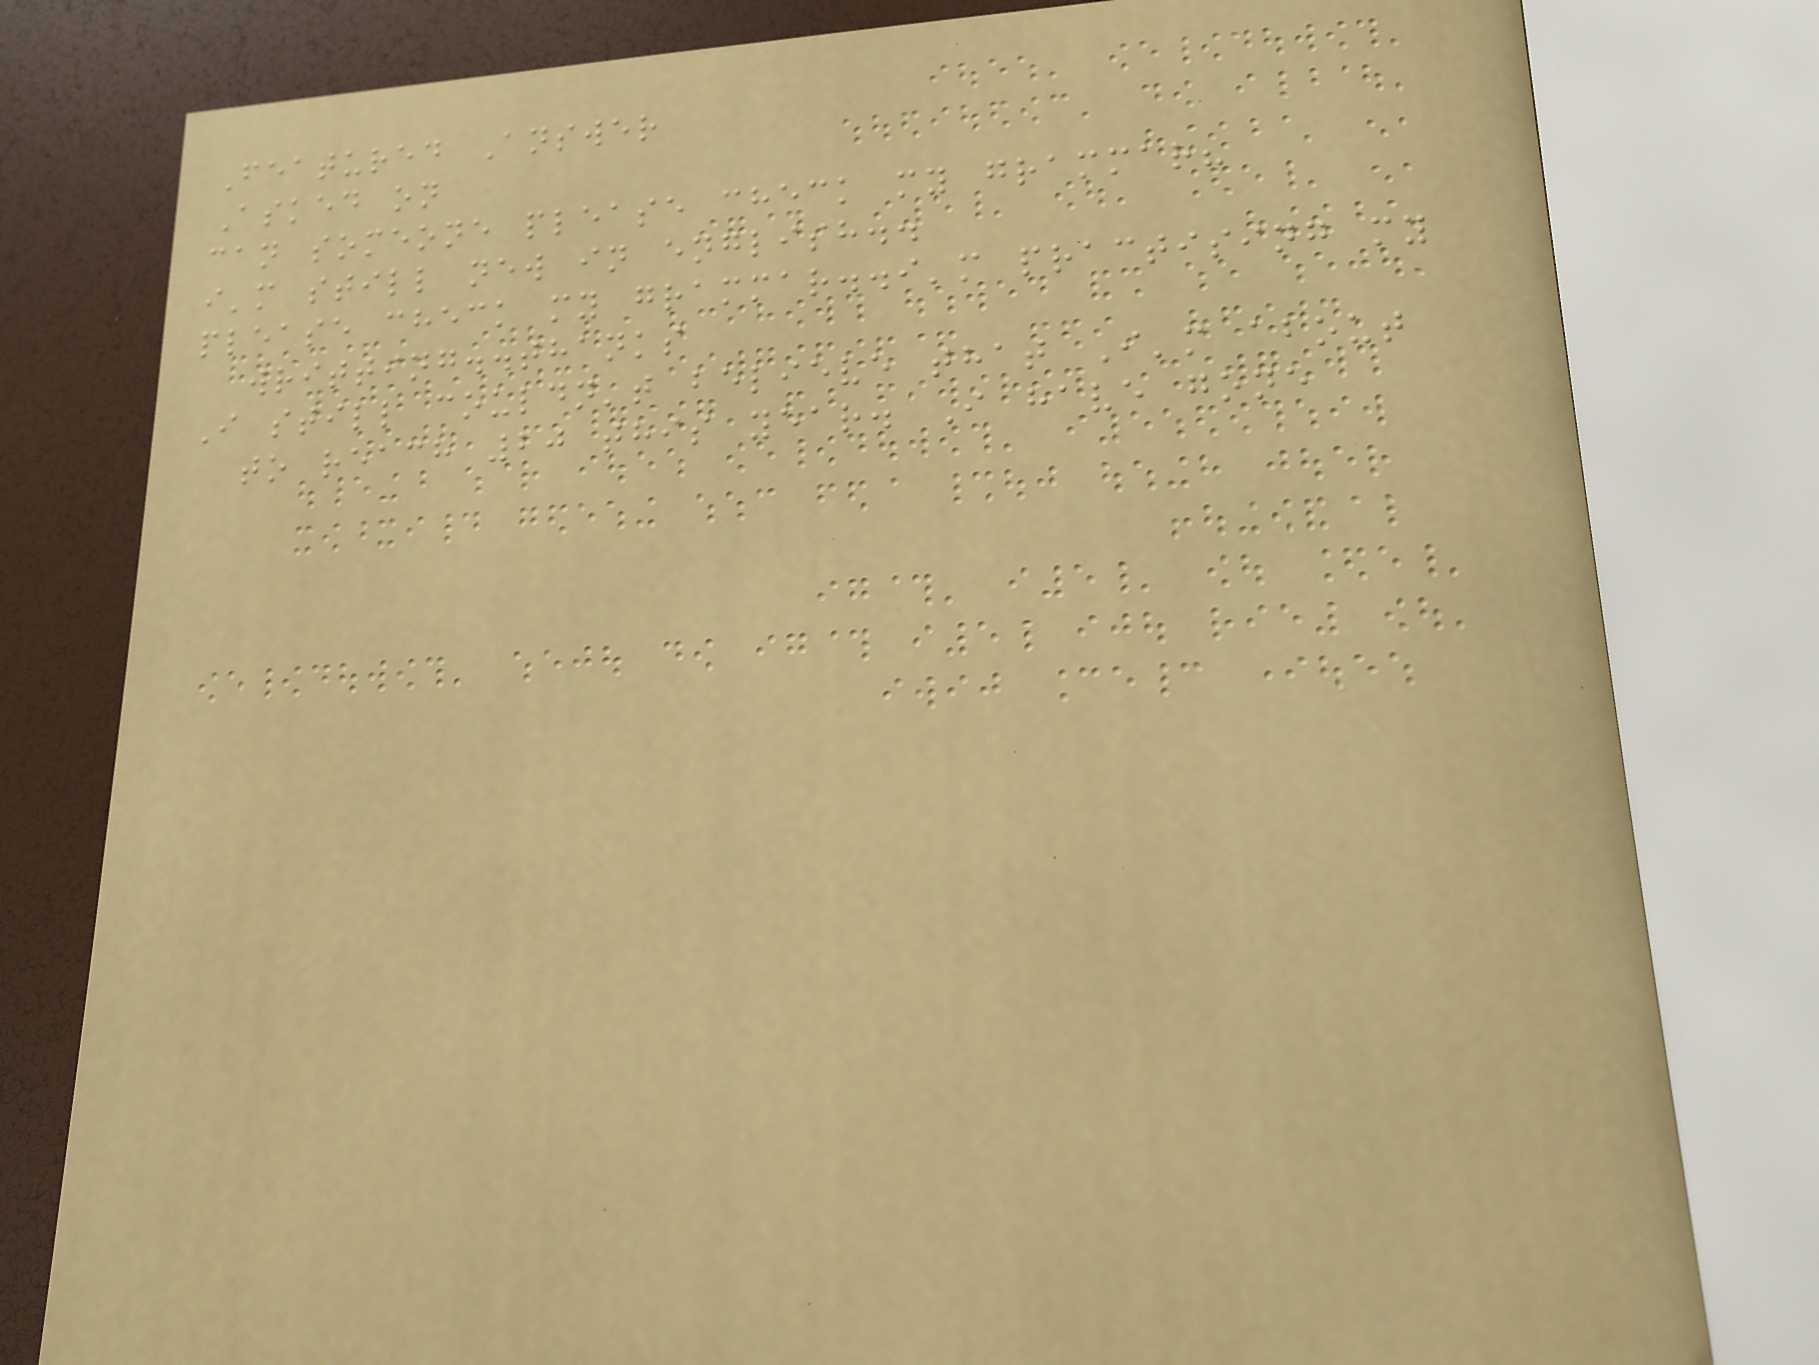Featured Answer
Asked on
can someone please check my grammar?
i'm still new in english..
please check my grammar..i'm practising my
writting..thanks
I still couldn't believe that I'm about
to reach 20 this year. I have gone
